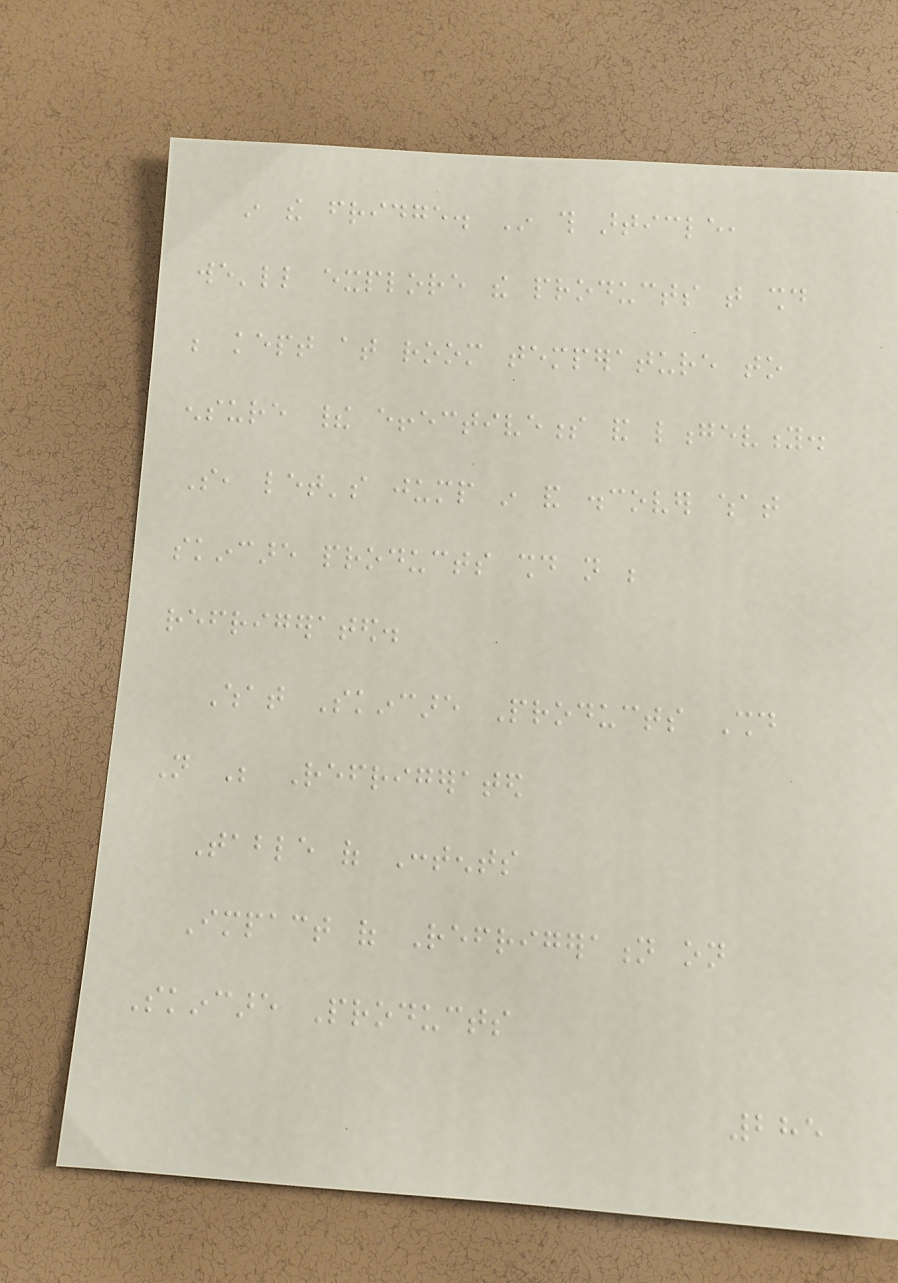in the fridge. In this article,
we'll explore the products that should
be kept at room temperature to
ensure their effectiveness and longevity.
So, let's jump in and discover what
skincare products should not be
refrigerated.
What Skincare Products Should
Not Be Refrigerated
Table of Contents
Impact of Refrigeration on
Skincare Products
285
